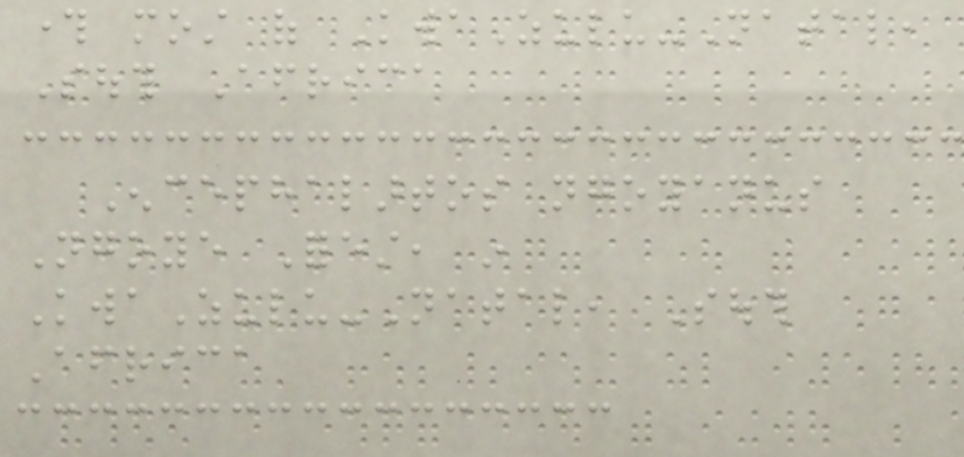through most of KwaZulu-Natal,
South Africa
Encephalartos ngoyanus
Ngoye Forest, in
KwaZulu-Natal, South
Africa
